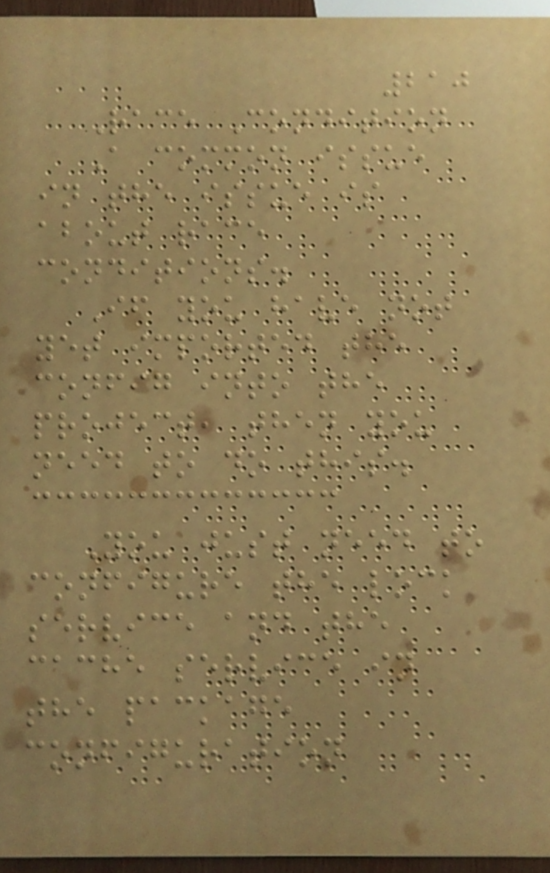210
Race Condition
A common issue
in the issue is
about race
conditions.
If you have not
yet imported the
config into the
project, then you
need to do this.
You just need to
configure the lock
service and the
cache service in
the package
configuration
